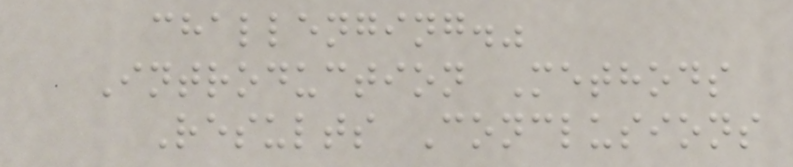challenging."
Introduction Methods
Results Conclusions
